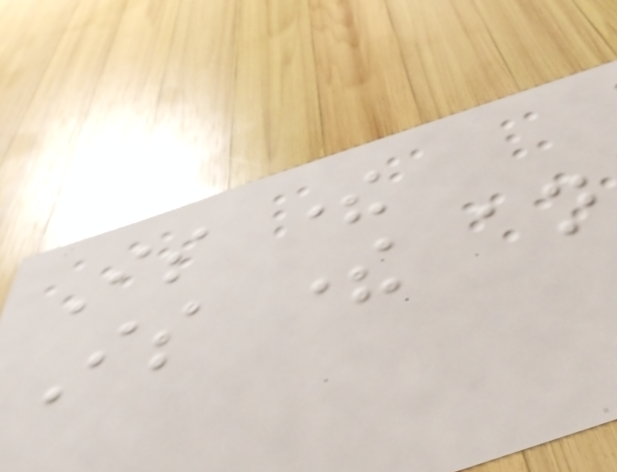Is there
Is there an
